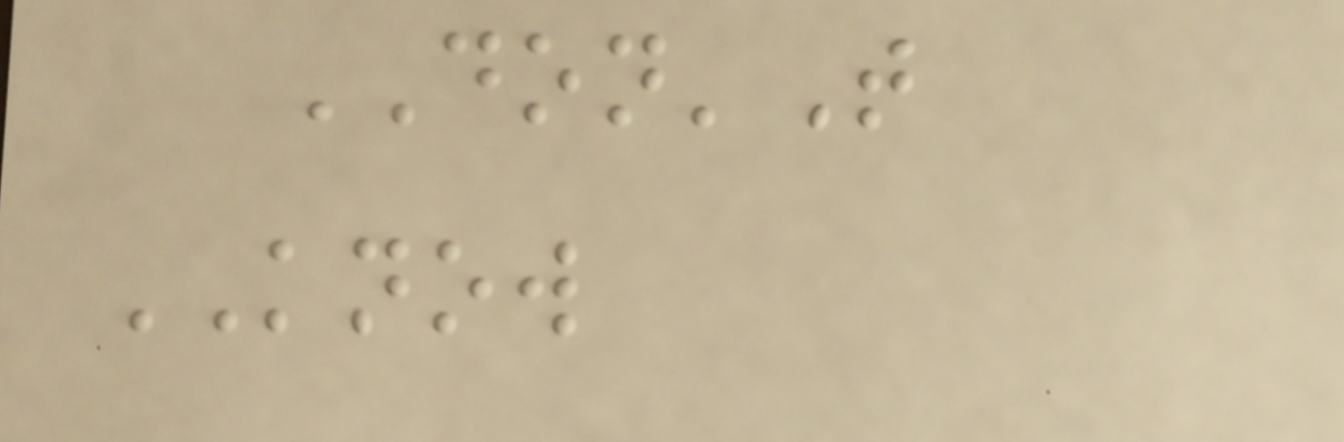DON'T
KNOW
